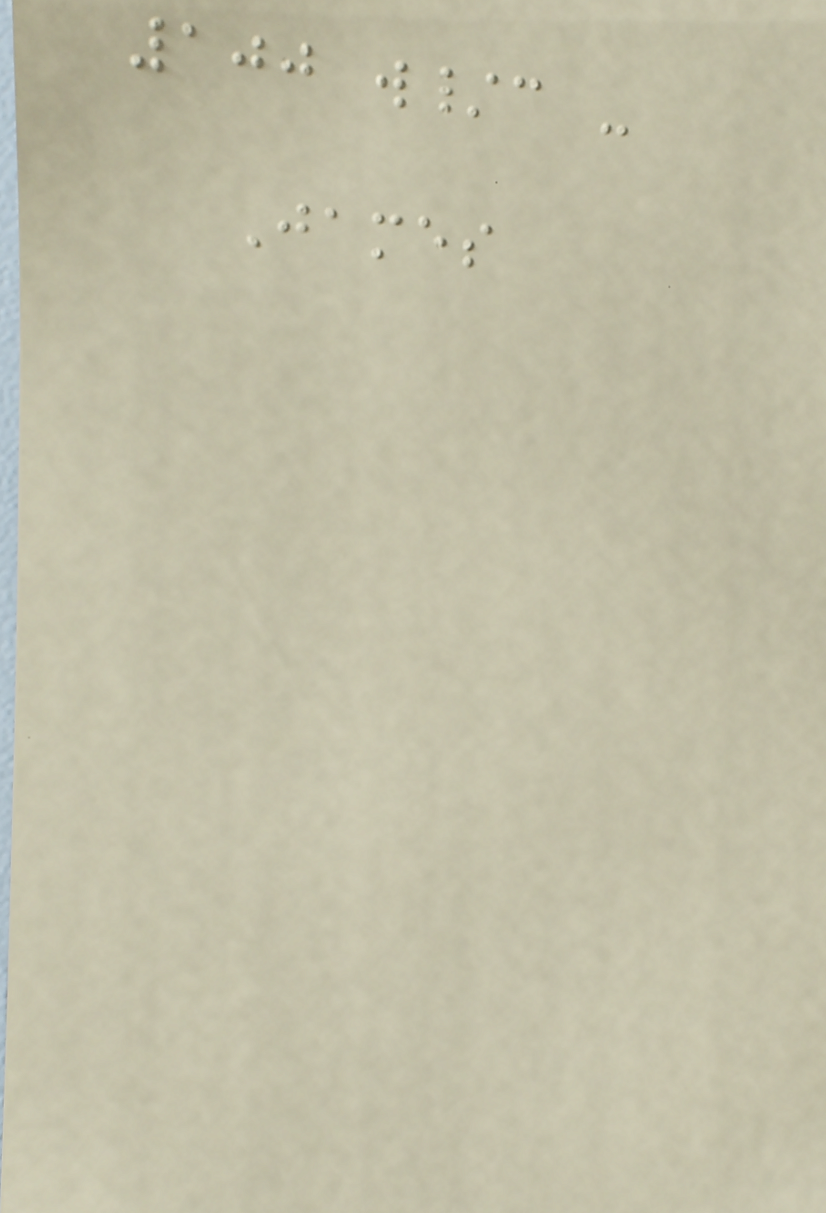100 w/c -
James
